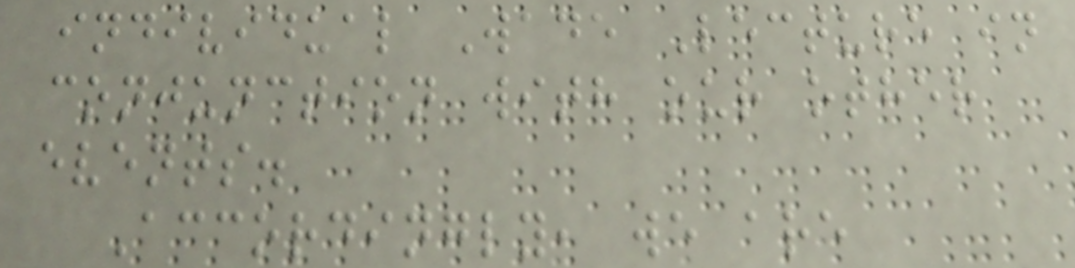individual Wade Lecture in
conjunction with our other
events.
Accordingly, we are
